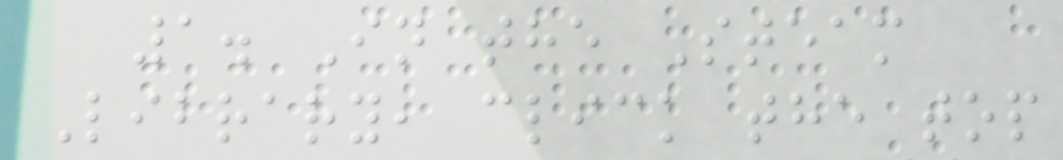1. In the Steam
Library, click the top
